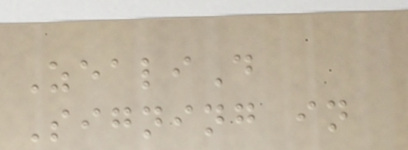ZealiD
Signing in
